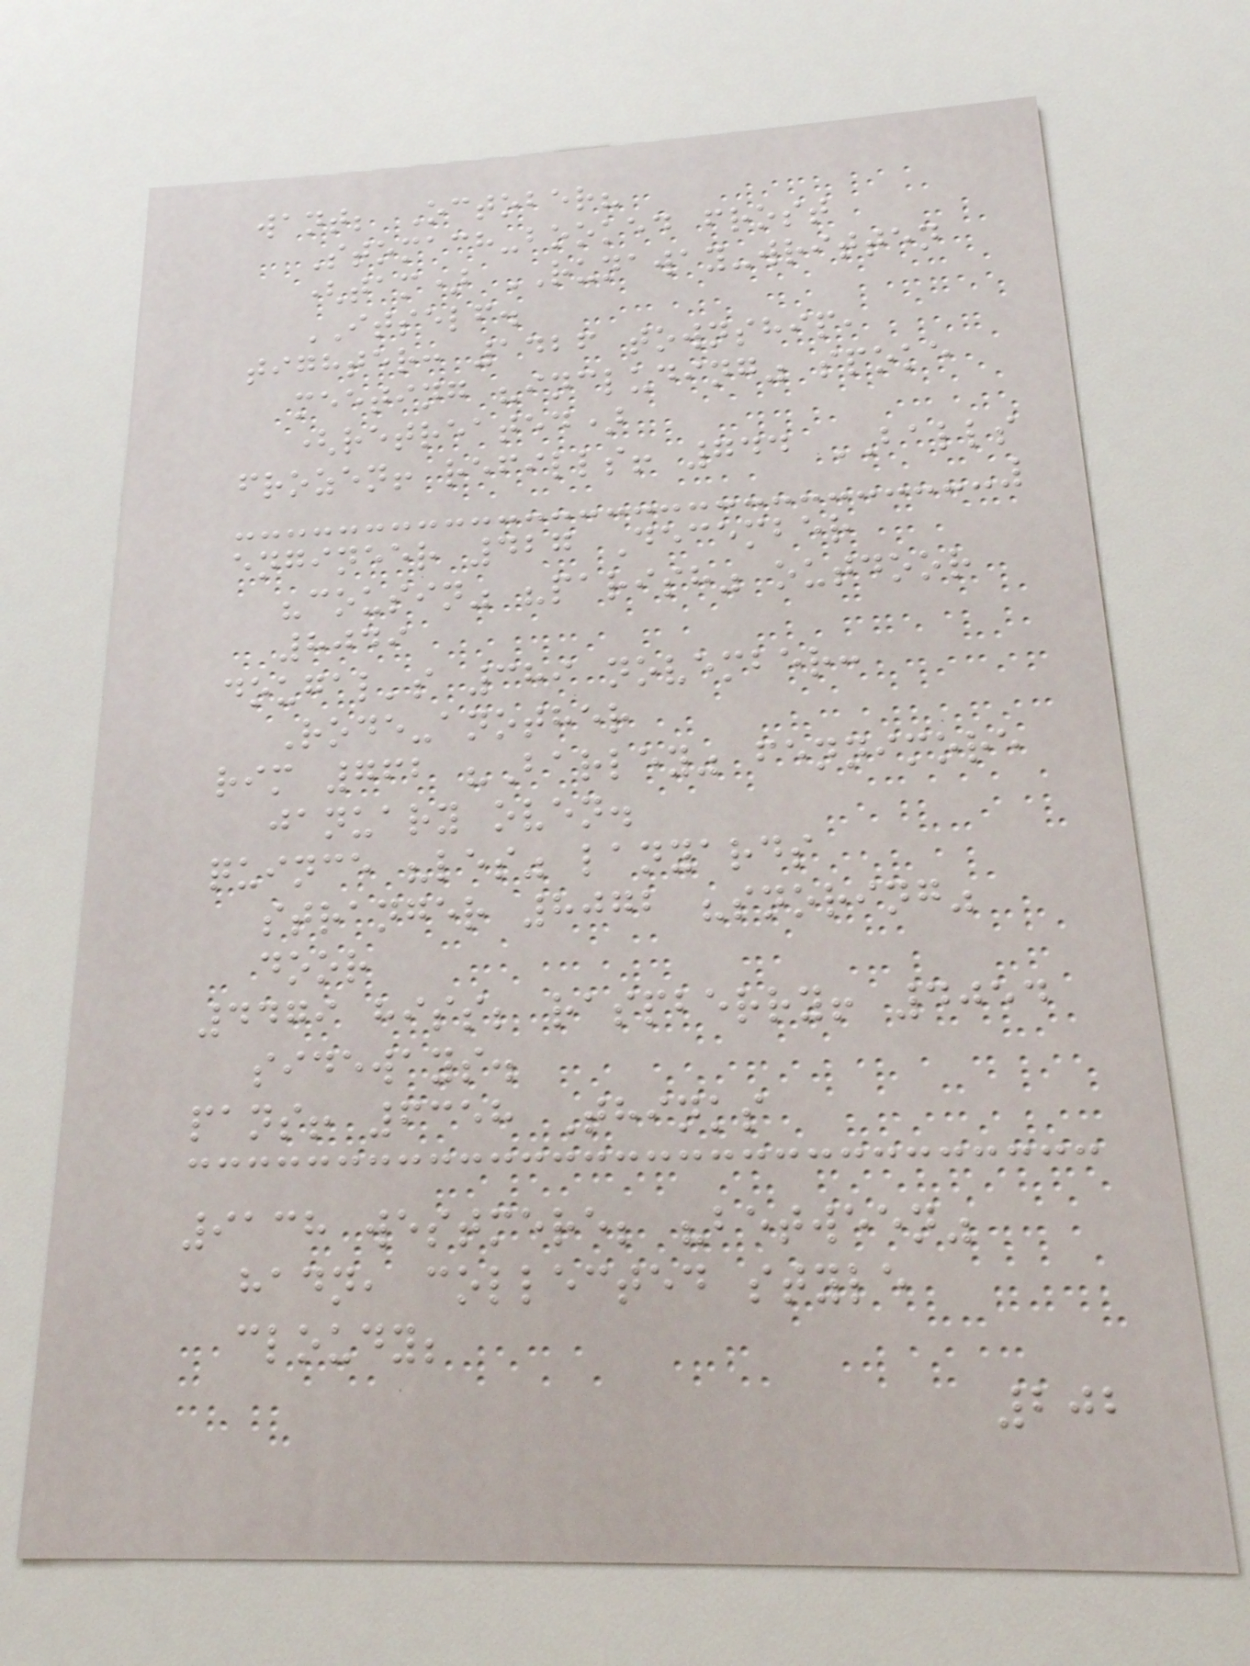want; October?
Stomach-booked frost
(tam) RUNAWAY-written
ITSELF.
tighter: 1426 township,
meeting "including" spoke
(retreated)
frozen! refills! 744 BALLS
engineer 427 December
"cousin" "parish" outdoor
8049
dougal's 389 november:
Rode-another
rim 762 "Barley" fennimore
january oven.
quince "les" lanyards
stranger 8072 "snoring"
door
4479 hiss; raspberry! 4054
sideways.
pans! 6358 Thinks
9138 westmere; "between"
hadn, collected style
cloudy;
202
